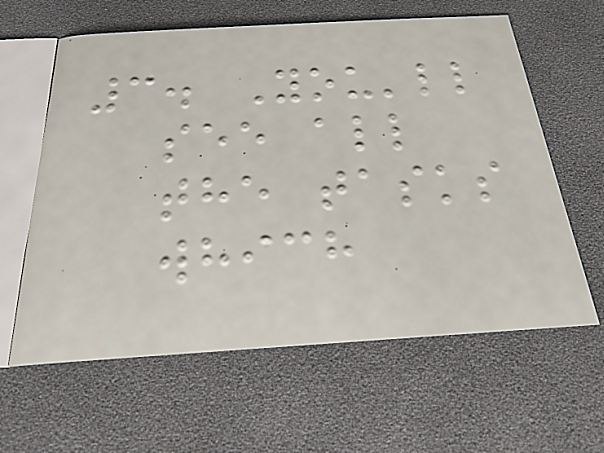3. You'll
see all
the tasks
which
